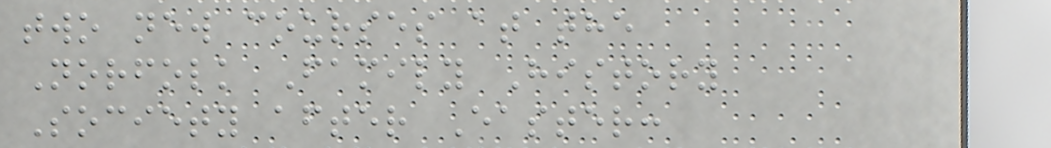two new courses at the
Norfolk Family History
Society after Easter:
